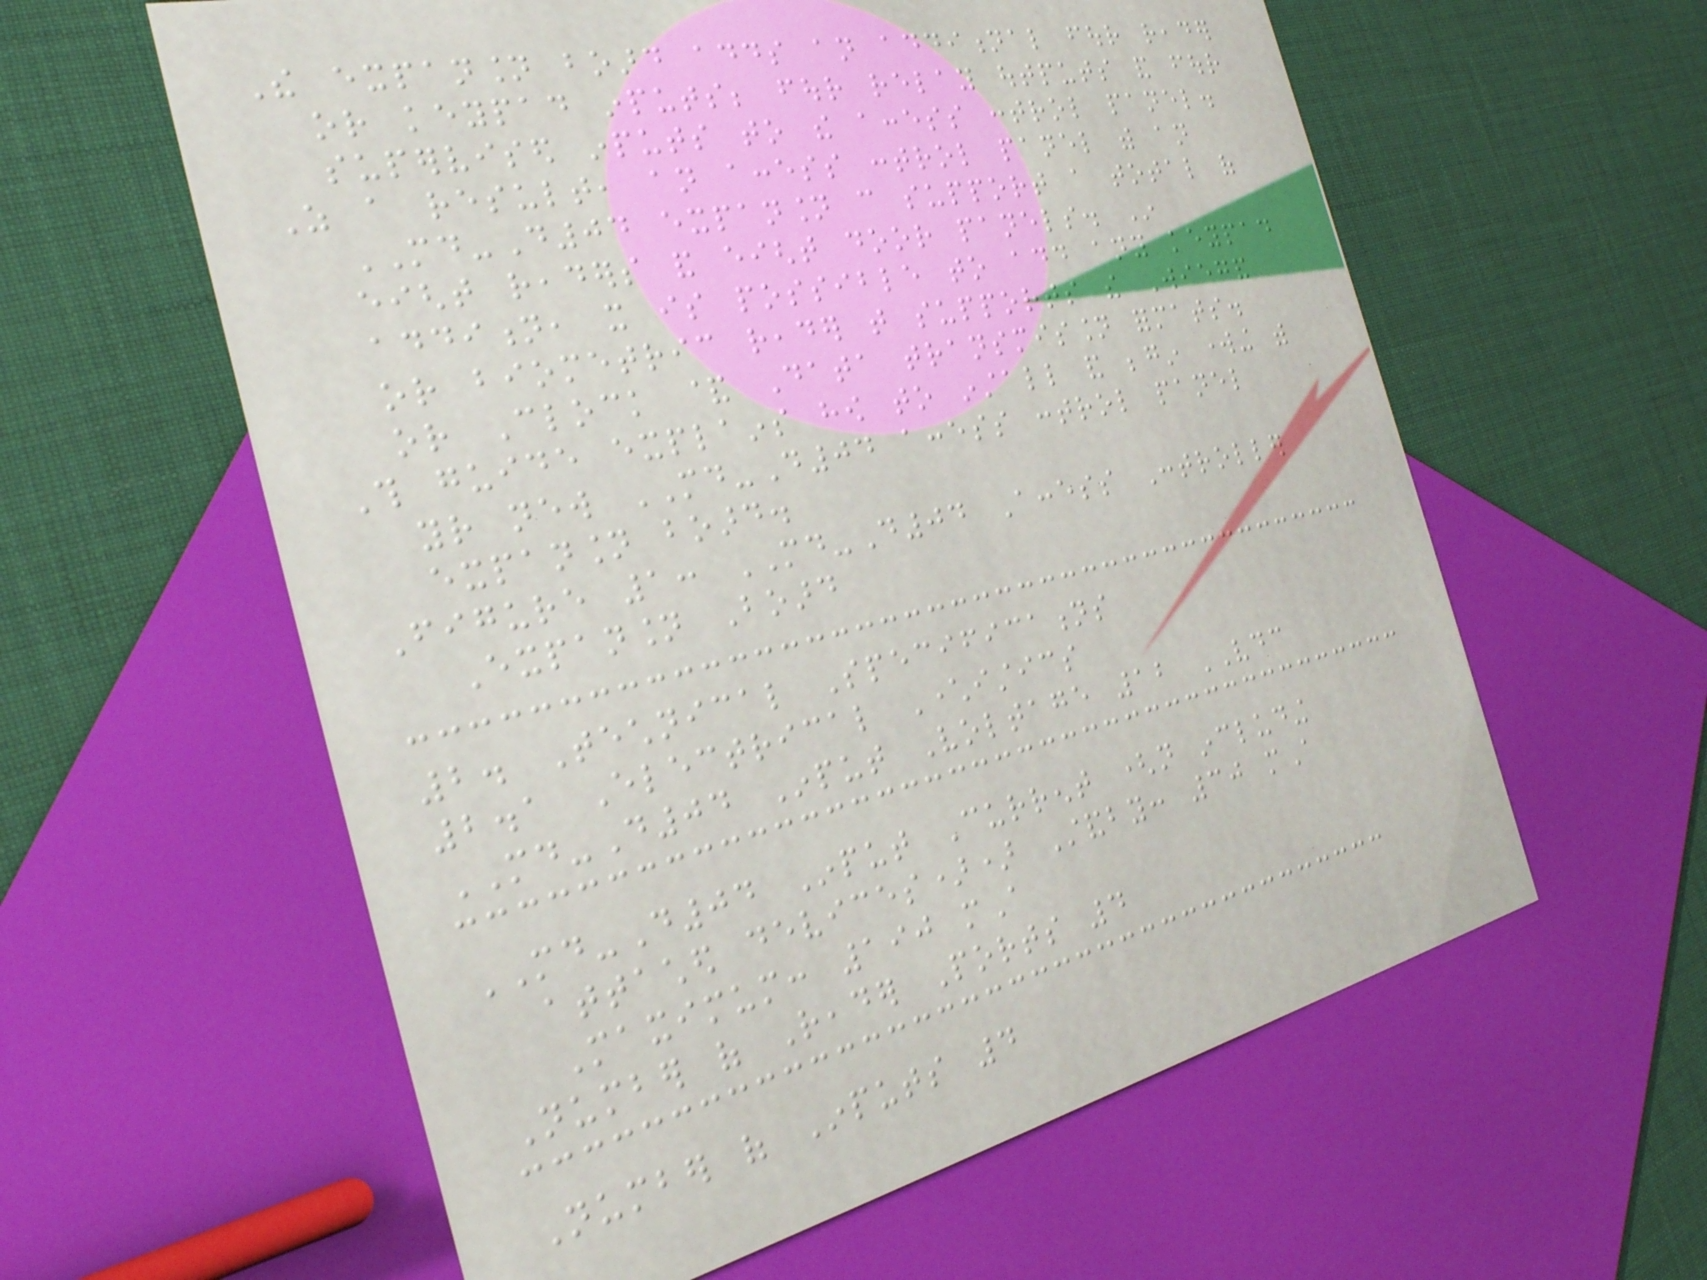The expansion board adds an additional four reader
or keypad inputs; four relay outputs and four
supervised inputs to the access control panel.
As a result, an access control panel with an
MD-D04 expansion can support a total of
eight readers and eight door panels. In
addition, it is possible to add any keypad
or biometric reader that supports the Wiegand
or Clock & Data transmission formats.
This guide explains how to install and begin working with
your new MD-D04 access control panel
expansion board.
Figure 1: MD-D04 Access Controller
Expansion Board
2. Technical Specifications
2.1 Electrical Characteristics
MD-D04 Input Voltage 12 VDC
MD-D04 Input Current (not including
attached devices)) Standby: 30 mA
Maximum: 190 mA
Number of Reader Ports 4
Number of Inputs 4
